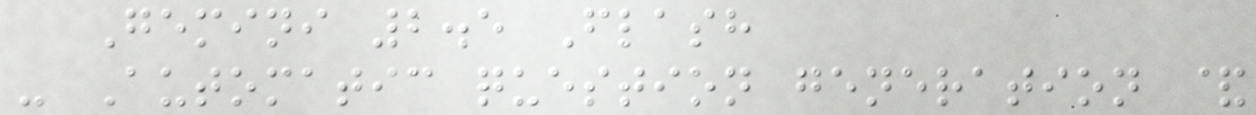Gemini 2.5 Flash
- Automatic question generation &
